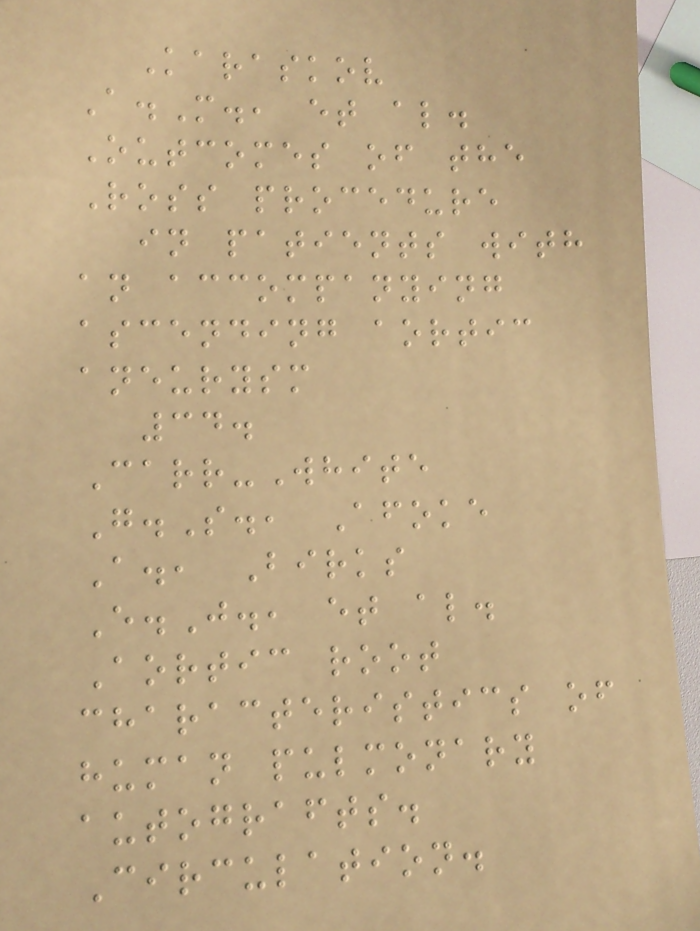Karaskov
A.M., et al.
Outcomes of the
Ross procedure
in patients with
an accompanying
ascending aortic
aneurysm
34.
Carr-White
G.S., Afoke
A., Birks
E.J., et al.
Aortic root
characteristics of
human pulmonary
autografts.
Circulation.
